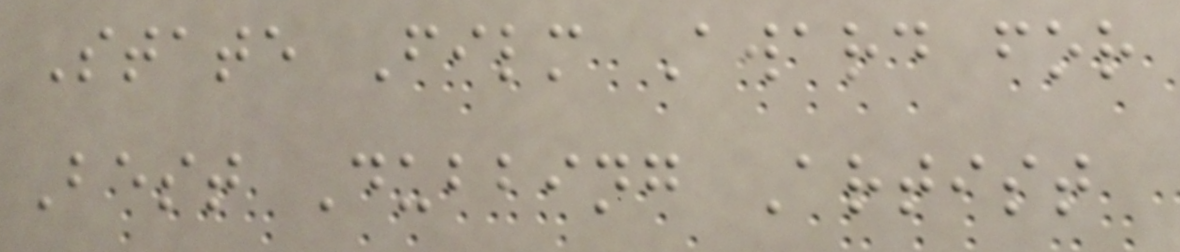State Film Award for
Best Dubbing Artist
